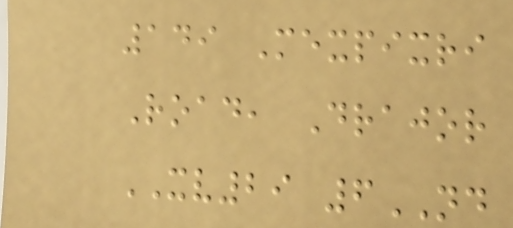149 Mexpixri
Road, Drajor
XV29 6ND
